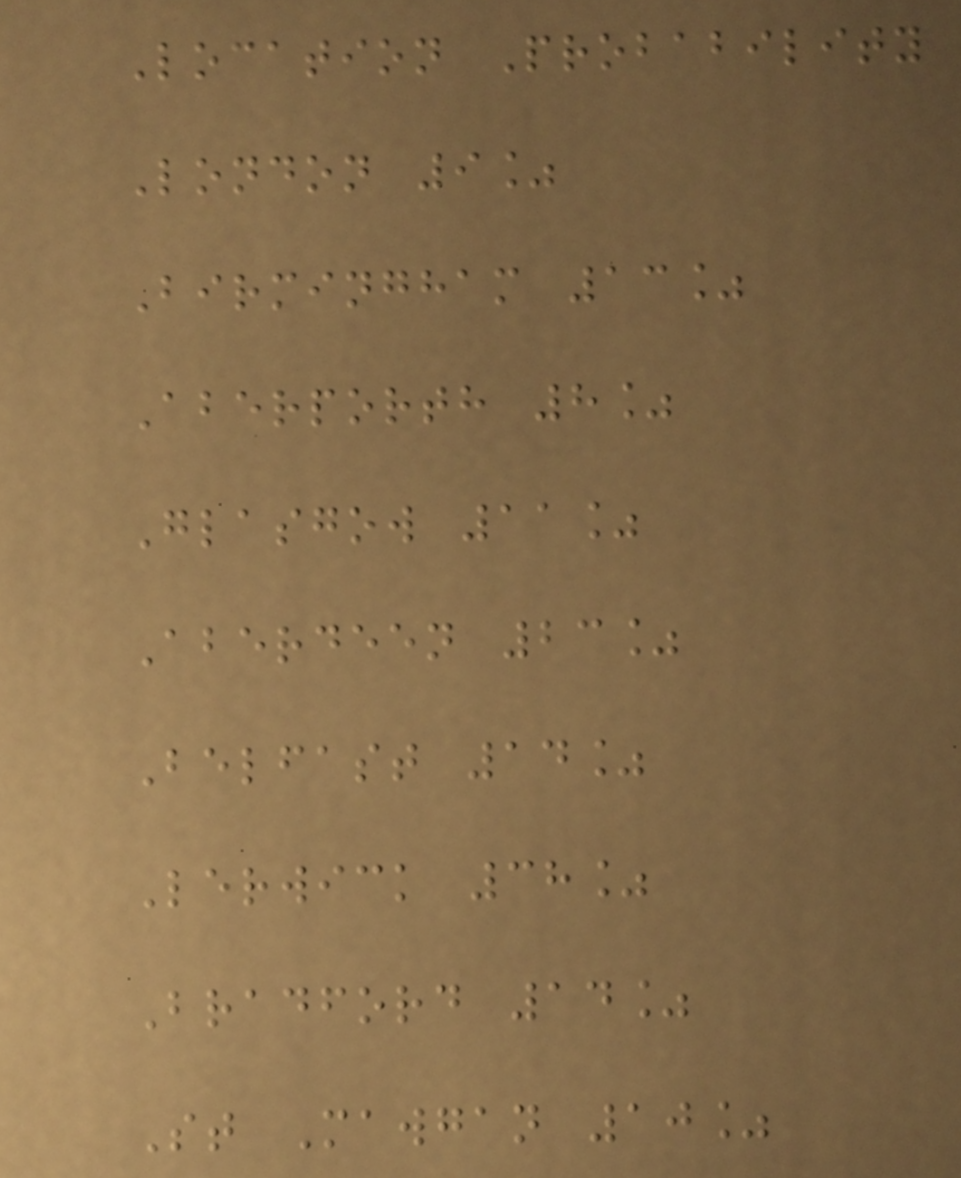Location Probability
London 9%
Birmingham 13%
Aberporth 8%
Glasgow 11%
Aberdeen 23%
Belfast 14%
Lerwick 38%
Bradford 14%
St Mawgan 10%
